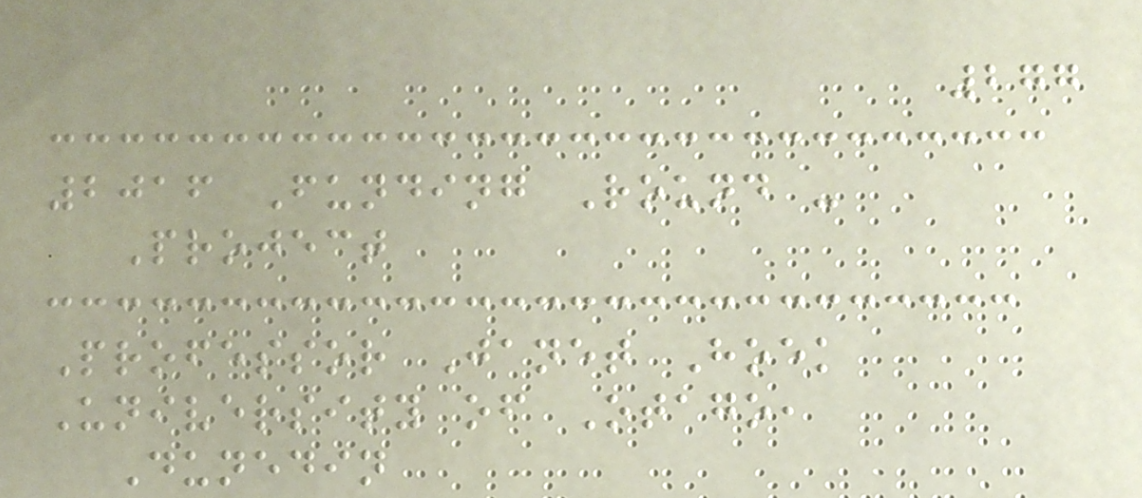277
2016 Funding Round -
Project
Professor Janet Hoek
University of Otago,
Dunedin
